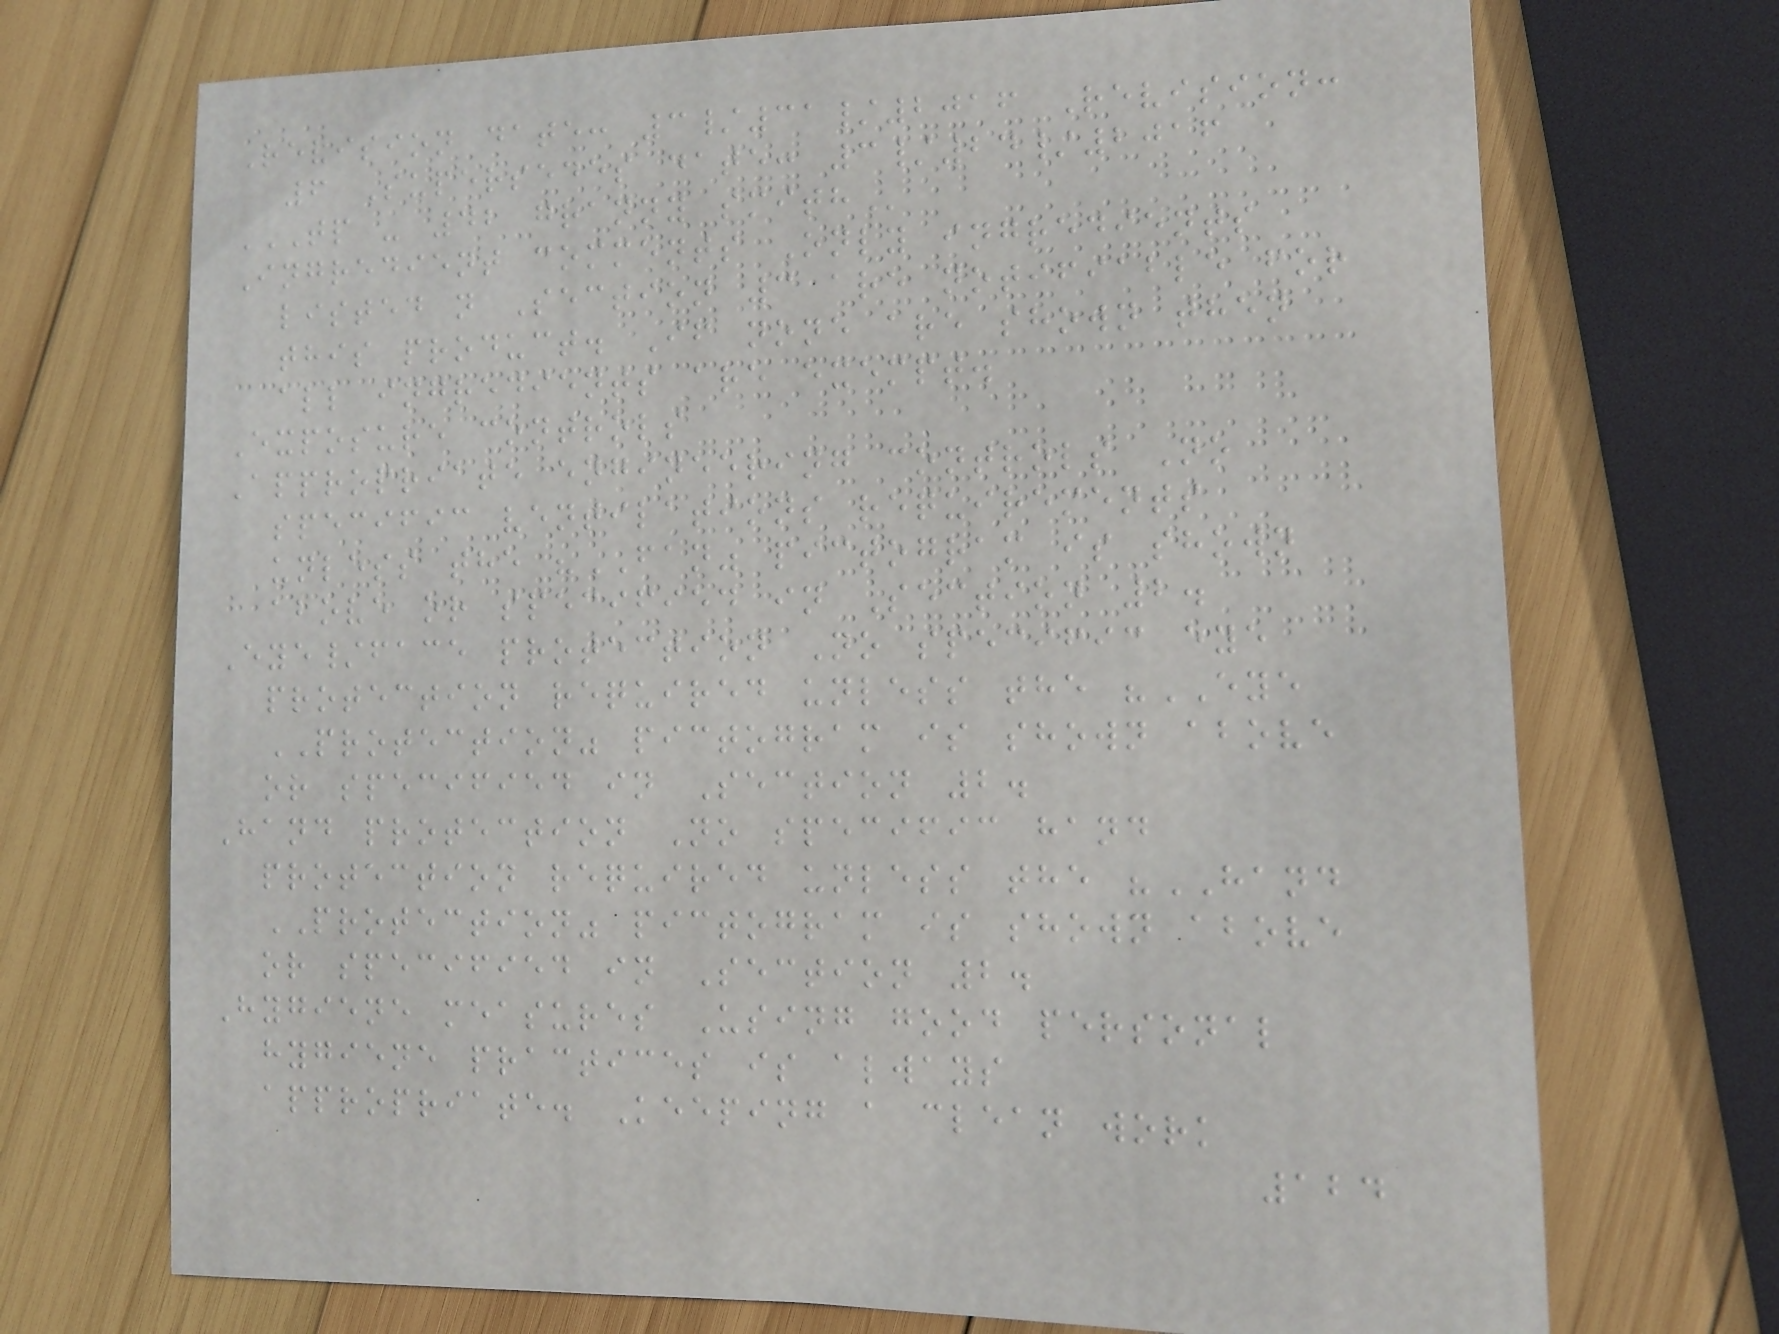Revision date: 3/31/2016 Revision:
6 Supersedes date: 3/24/2016
TP - 42 GRANNY SMITH
Ingredient comments Only ingredients
listed n Section 3 are notifiable for
this product. If none are shown then
all ingredients are exempt.
Exposure controls
Appropriate engineering controls No
specific ventilations requirements
unless the "FAN" pictogram is shown
above or specified in Section 2.
Eye/face protection No specific eye
protection required unless the "EYE
PROTECTION" pictogram is shown above
or specified in Section 2.
Hand protection No specific hand
protection required unless the "HAND
PROTECTION" pictogram is shown above
or specified in Section 2.
Hygiene measures Using good personal
hygiene practices is always
appropriate. Keeping a clean work
124
